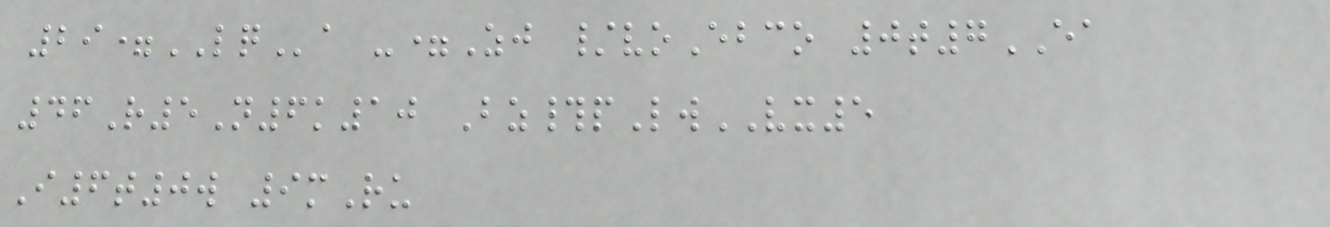29=LQa -=Zj /voEbco 0t7EA
46R5N6k10 Bz#pLwVX5
I6t0w 9mRu
